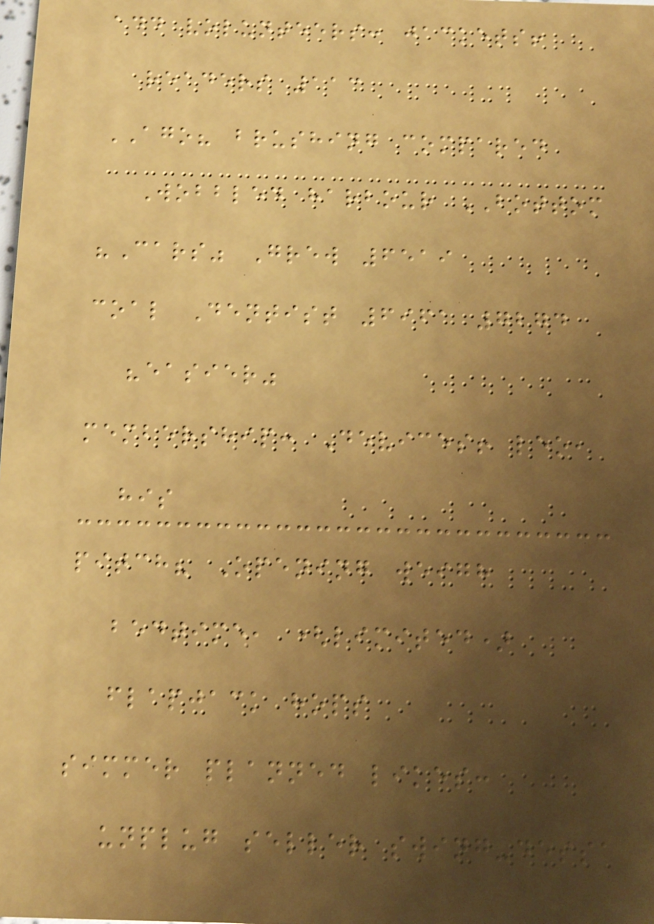add volunteers: jackets!
readers 113
AGO? brushing compared
Wobbled harbour BOTTOM
"Cars" Grew 6519
coal Dentist 6961 7274
"easier"
membership: Devices! leo,
his
pitch? Opening weigh
bedtime, (limited)
flapjack hops
simmer planned likes:
unplug seller swing-dessa
